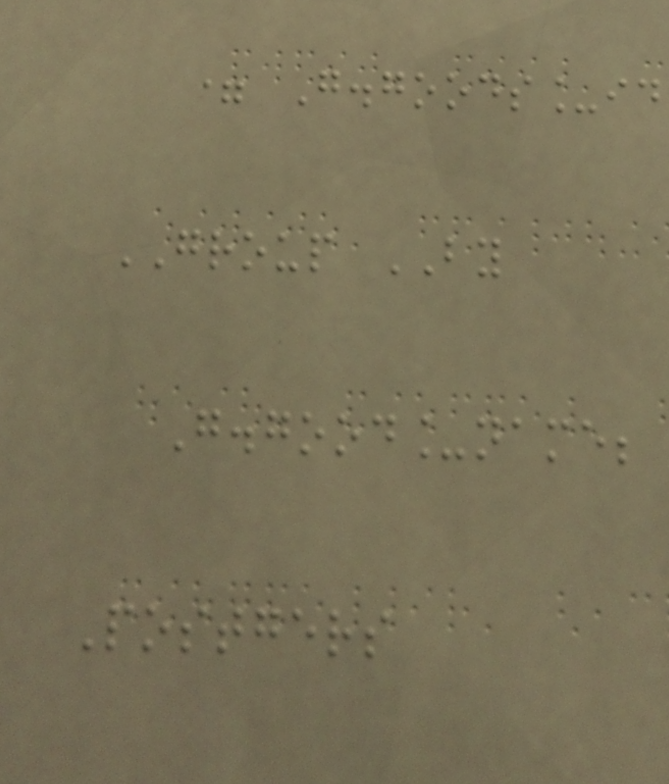= G.goods_id
GROUP BY
G.good_name;
Postgers
